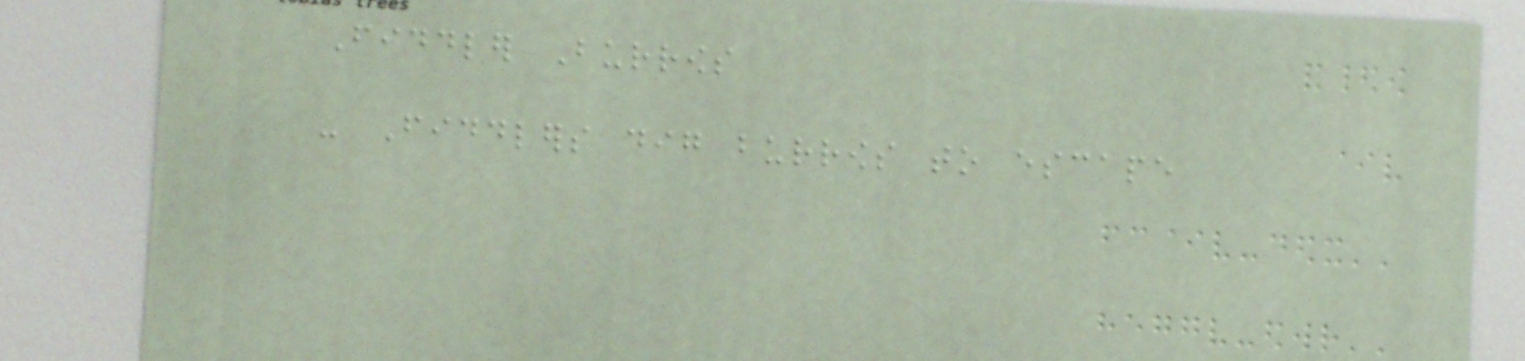Fiddler Burrows
- Fiddlers dig burrows to escape
